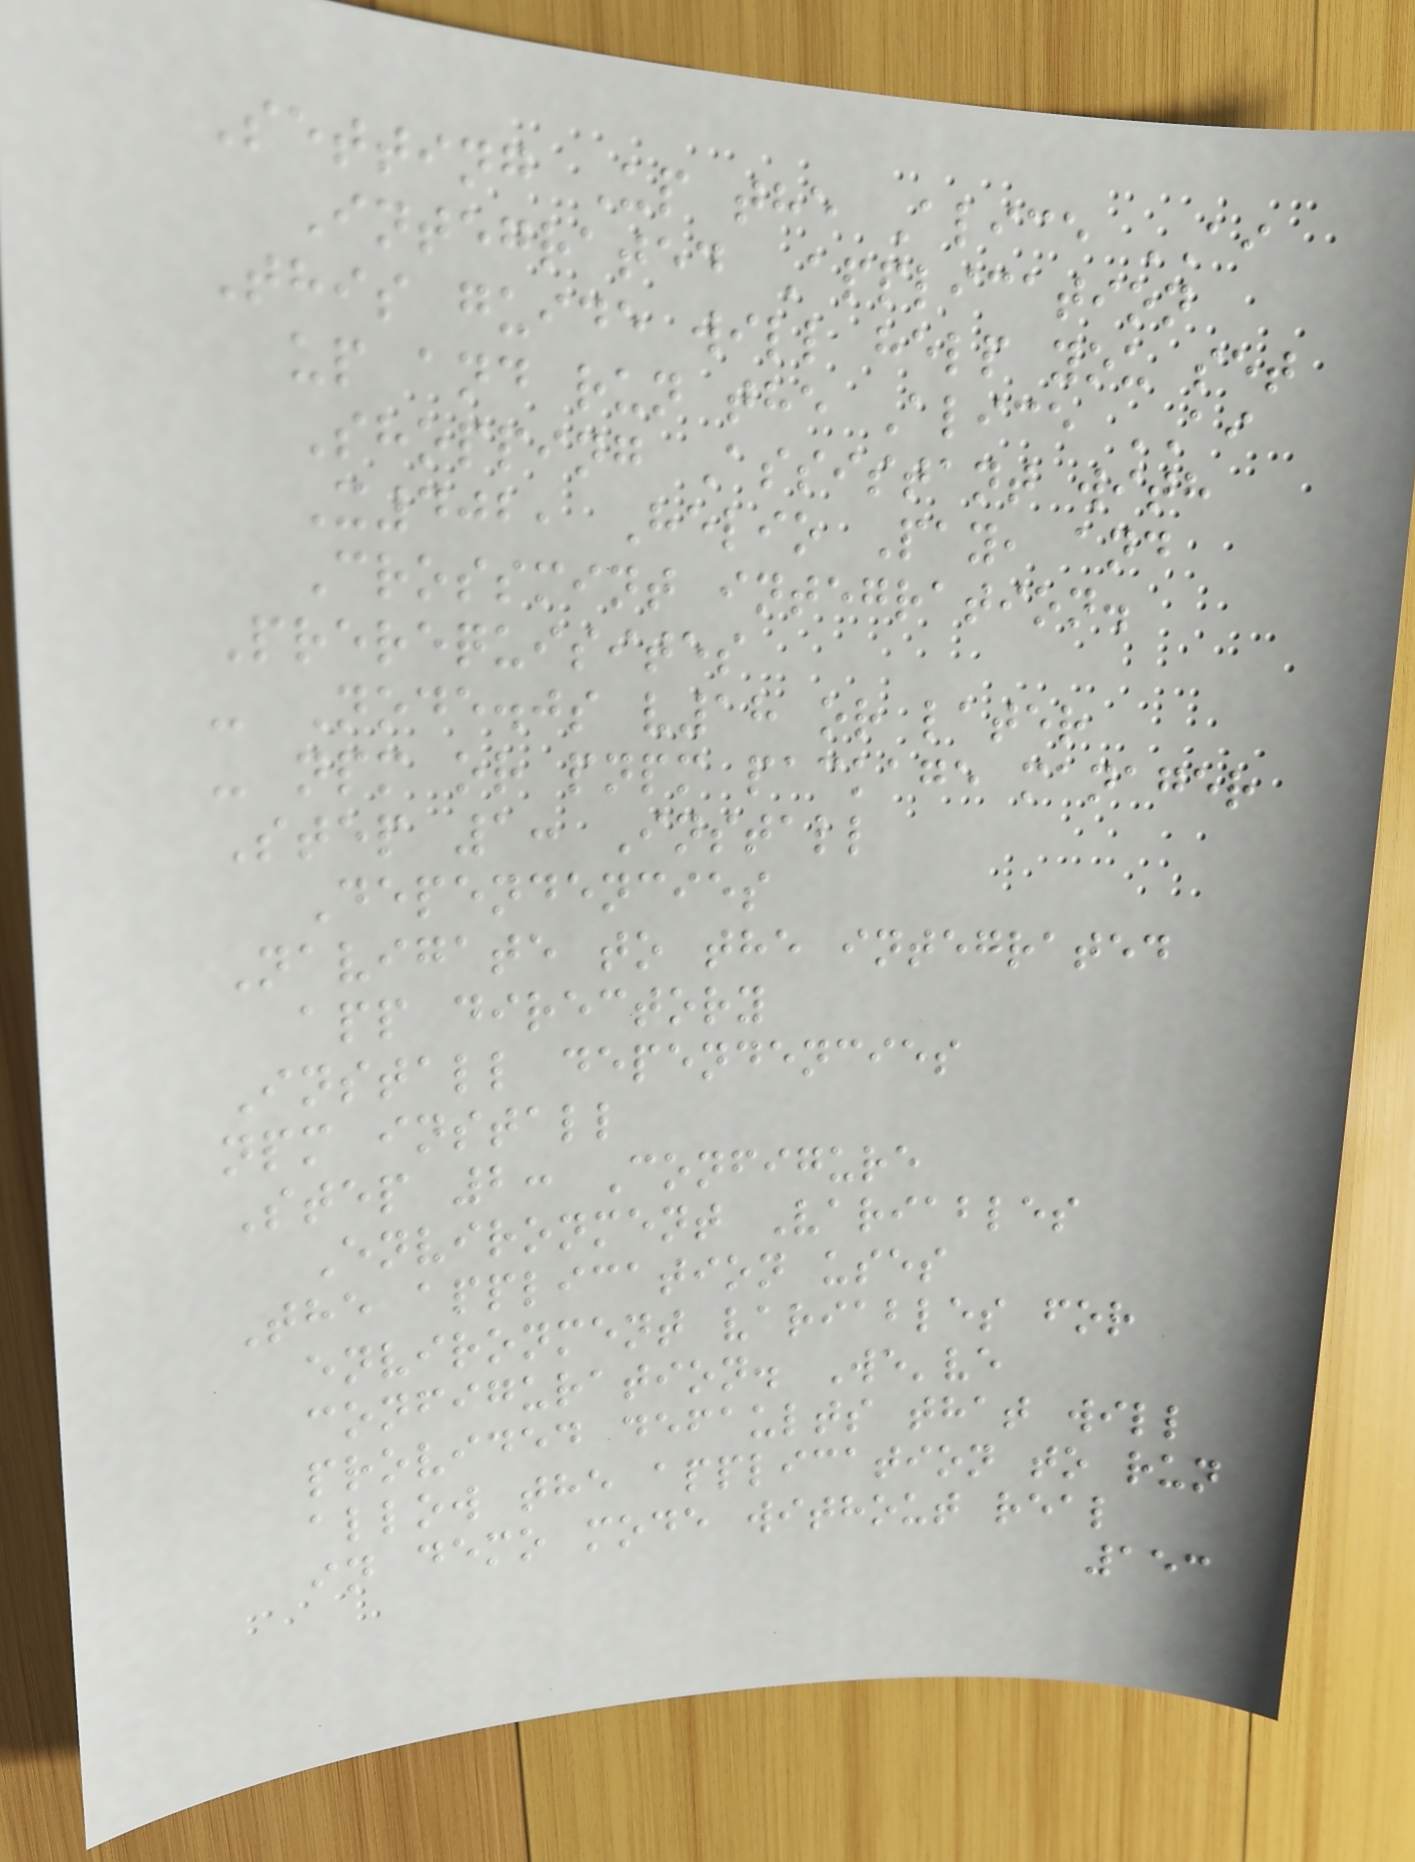Setting Up the Alice AI
Integrated Application
This guide will help you set
up and run the Alice AI
Shopping Assistant with
X402, Helio Pay, and
Crossmint integration.
Prerequisites
- Node.js v18 or later
- npm or pnpm package manager
Step 1: Install
Dependencies
Navigate to the integrated
app directory
Install dependencies
npm install
Step 2: Configure
Environment Variables
The application uses
environment variables for
configuration. We've
provided defaults that will
allow the application to run
in demo mode without real
153
